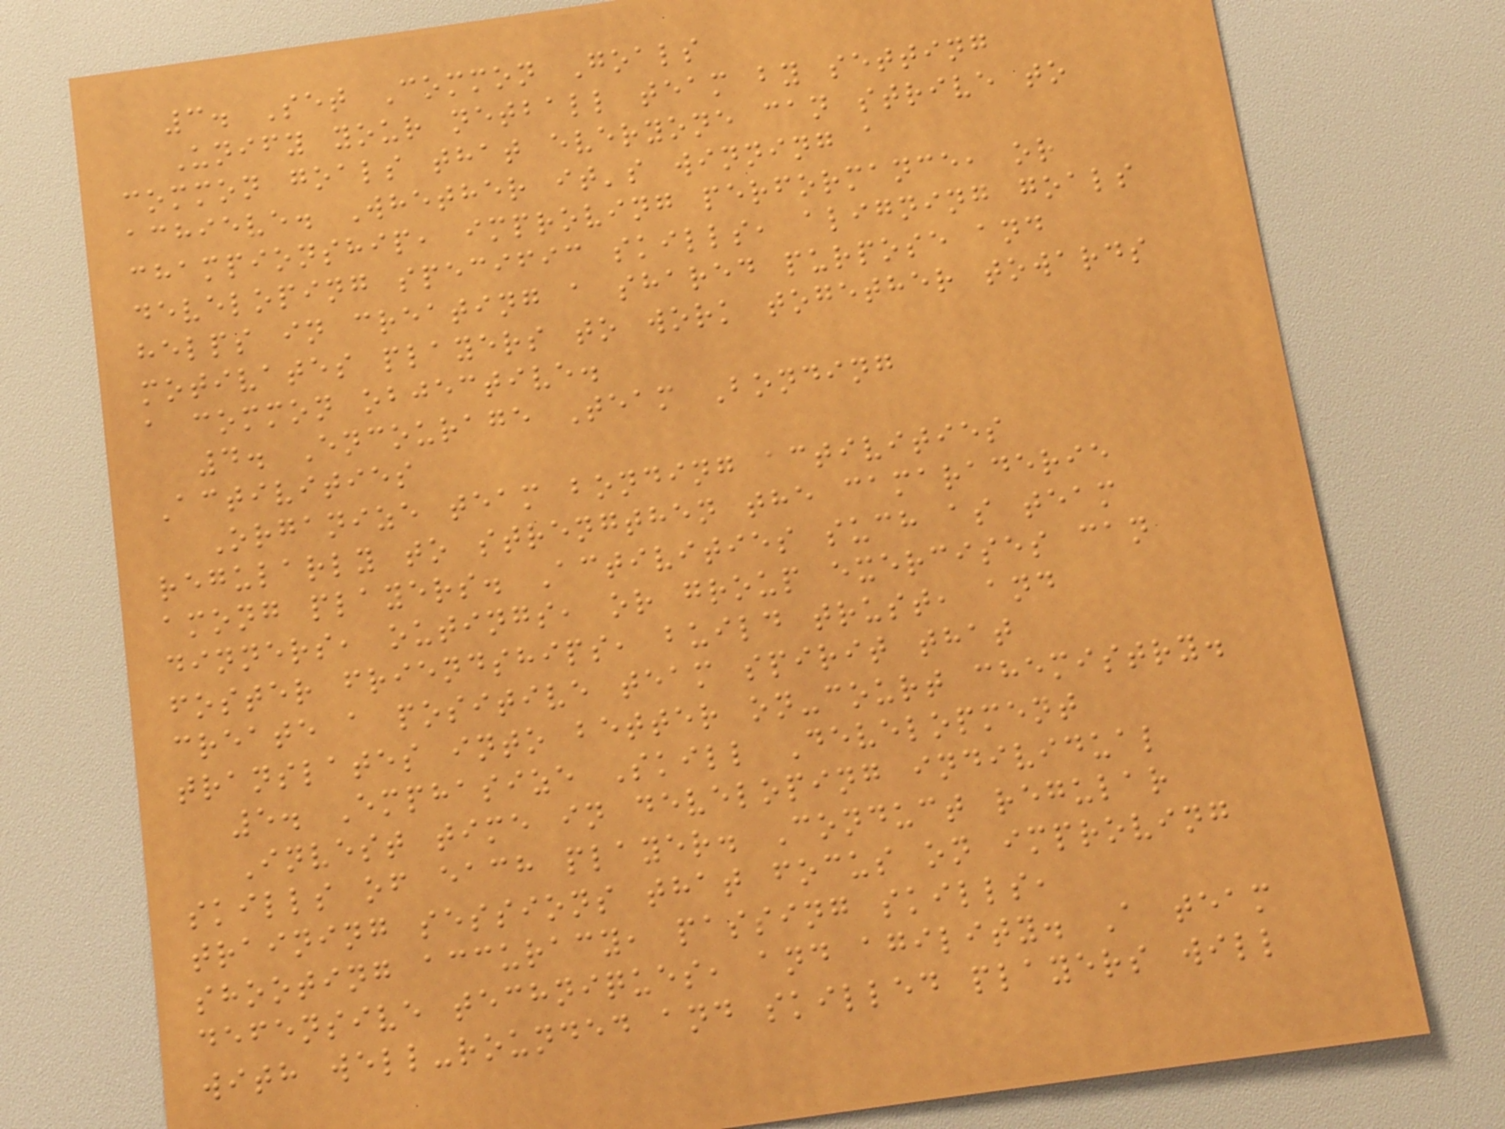3. Set Common Goals
Unify your netball team by setting
common goals that everyone can strive to
achieve. Whether it's winning a
championship, improving performance, or
developing specific skills, aligning goals
helps in creating a shared purpose and
motivates players to work together towards
a common objective.
4. Encourage Team Bonding
Activities
Organize team bonding activities
regularly to strengthen the camaraderie
among players. Activities such as team
dinners, outings, or group exercises can
foster friendships, build trust, and
create a positive team spirit that
translates into better on-court chemistry.
5. Emphasize Skill Development
Invest time in developing individual
skills of each player. Conduct regular
training sessions that focus on improving
shooting accuracy, passing skills,
defensive techniques, and agility. A team
with well-rounded and skilled players will
